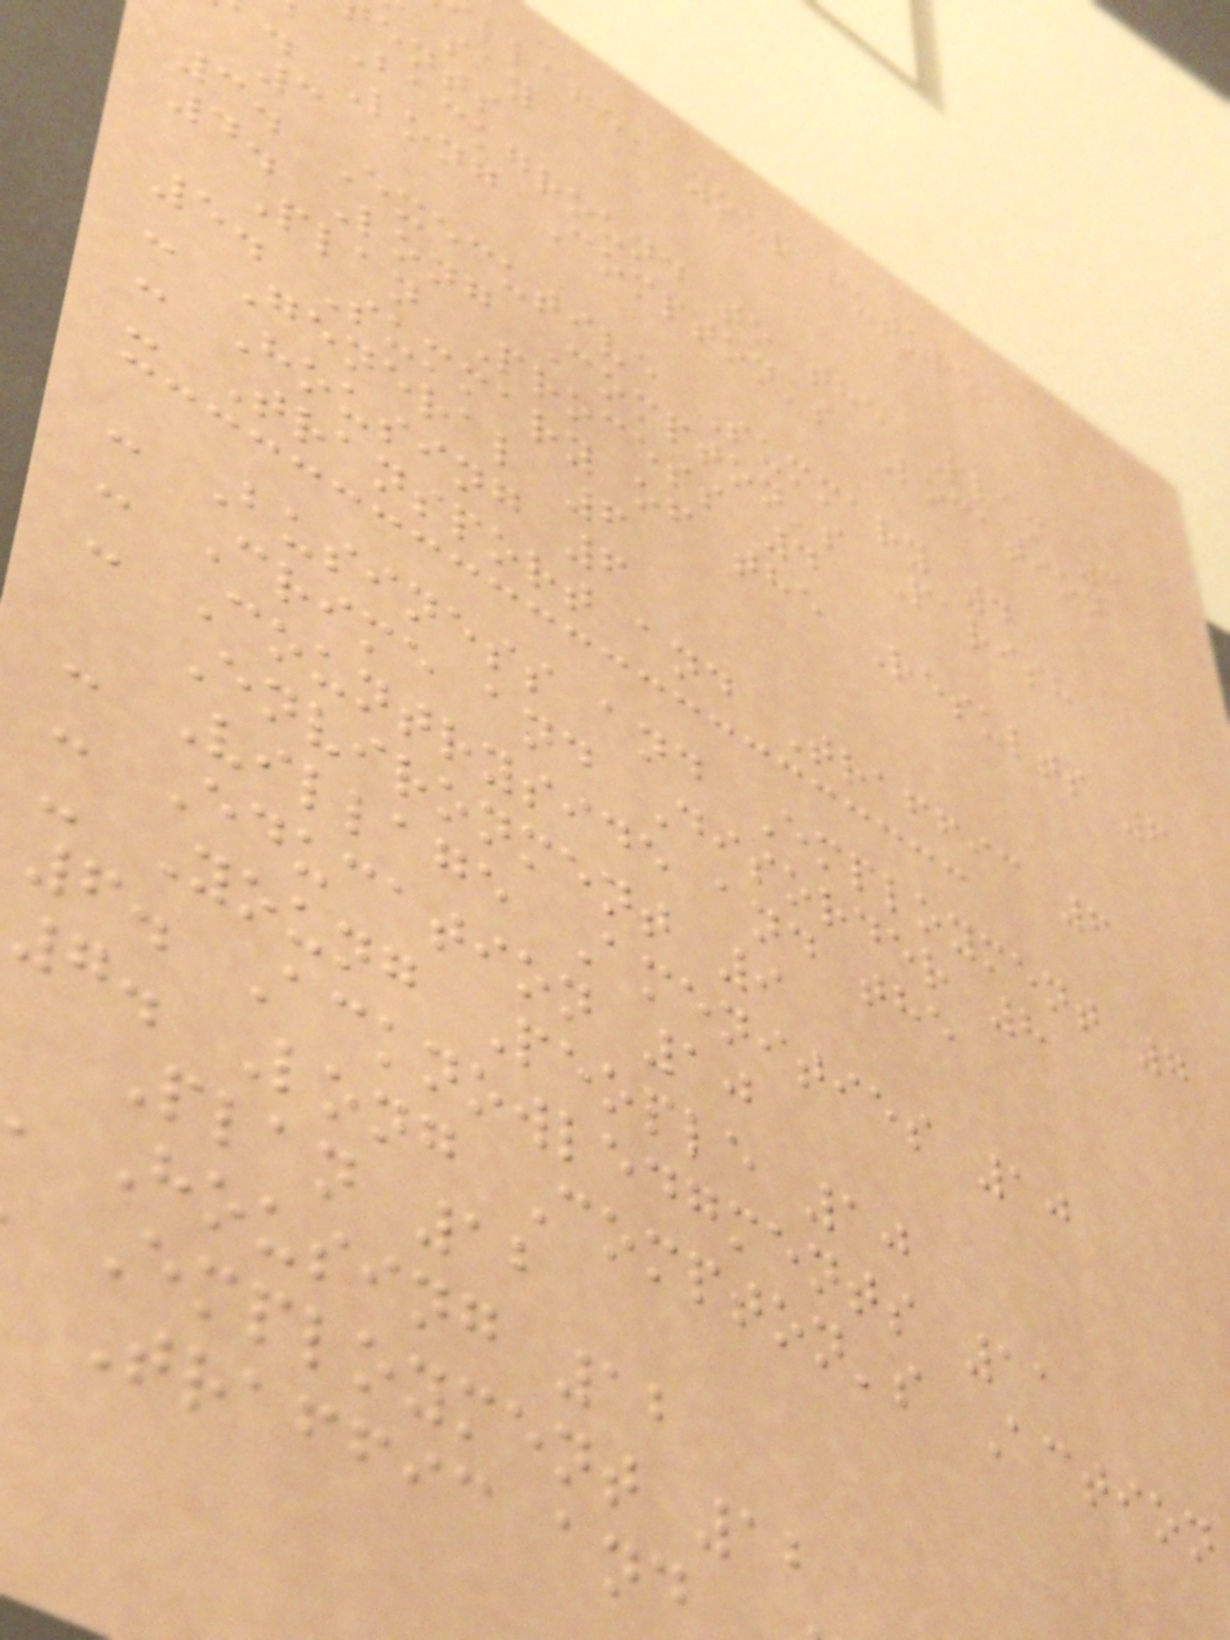llage, your future,
ents
Background to the Plan 3
. Long Compton's Location
3
3. Executive Summary 4
4. Long Compton's Parish
Plan Process 4
5. Summary of the Results 6
- General 6
- Housing 6
- Transport and Traffic 6
- Business and Employment 7
- Crime and Disorder 8
- Countryside and the
Environment 9
- Village Amenities 10
- Education 10
- Young People 10
6. Acknowledgments 11
7. Long Compton's Action
Plan 12
Housing 12
Employment 12
Traffic and
